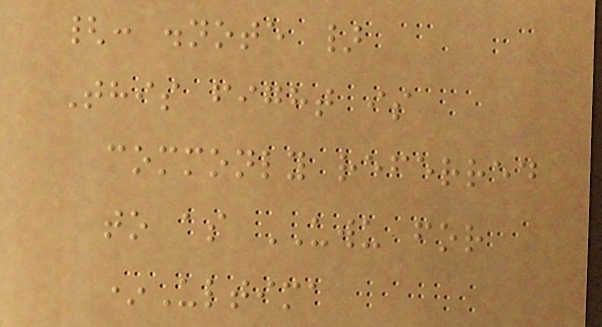{: .note }
This fight is
commonly referred
to as UWU for
*Ultima
